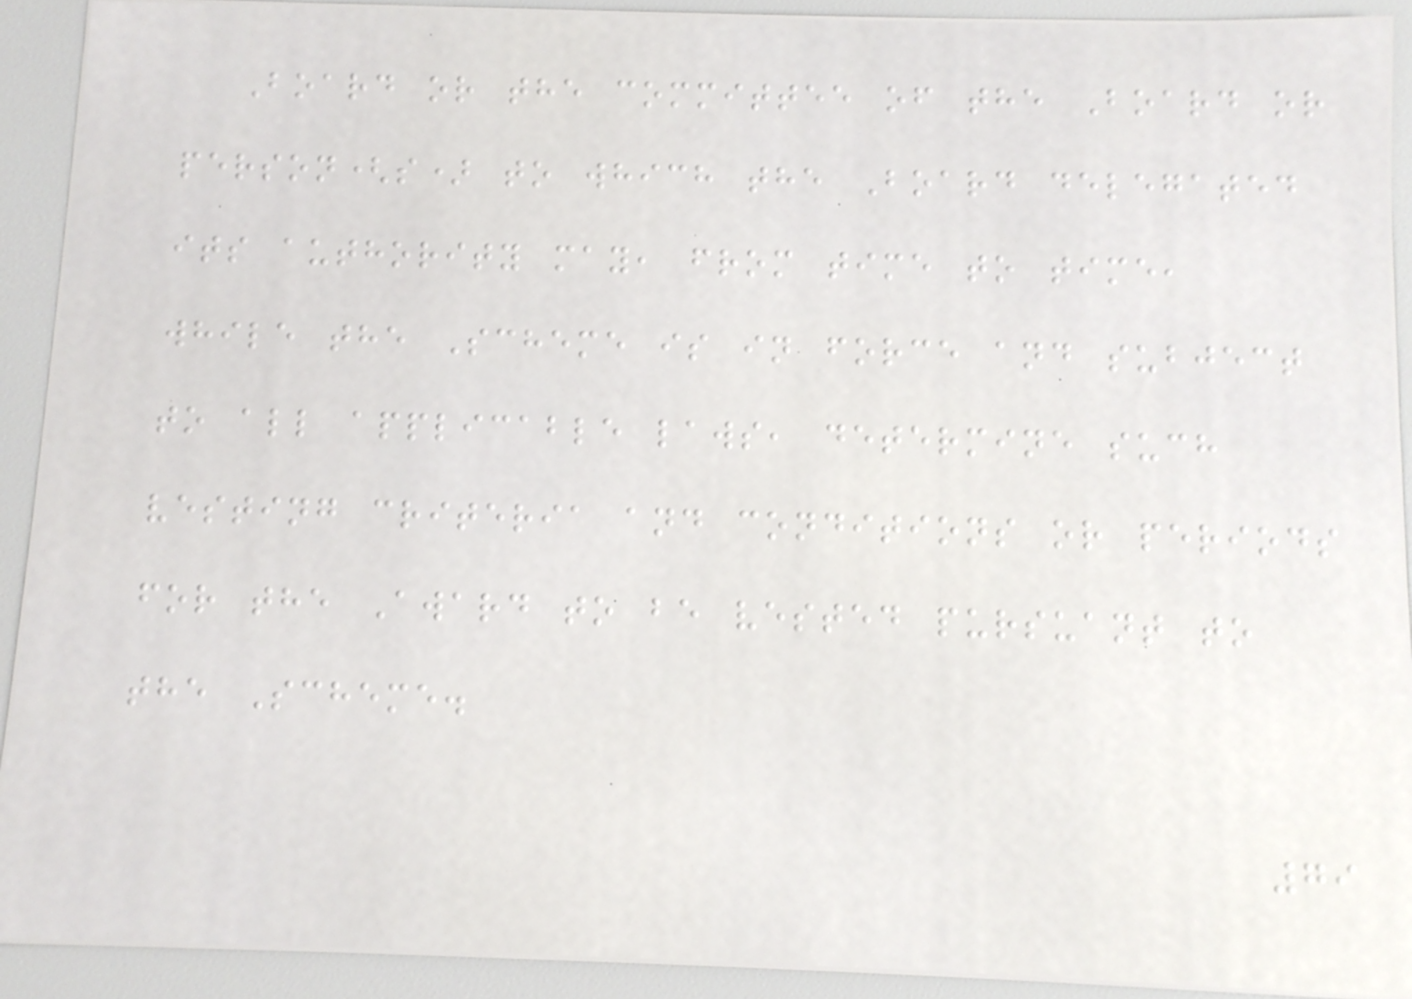Board or the committee of the Board or
person(s) to which the Board delegated
its authority may, from time to time,
while the Scheme is in force and subject
to all applicable laws, determine such
vesting criteria and conditions or periods
for the Award to be vested pursuant to
the Scheme.
79
